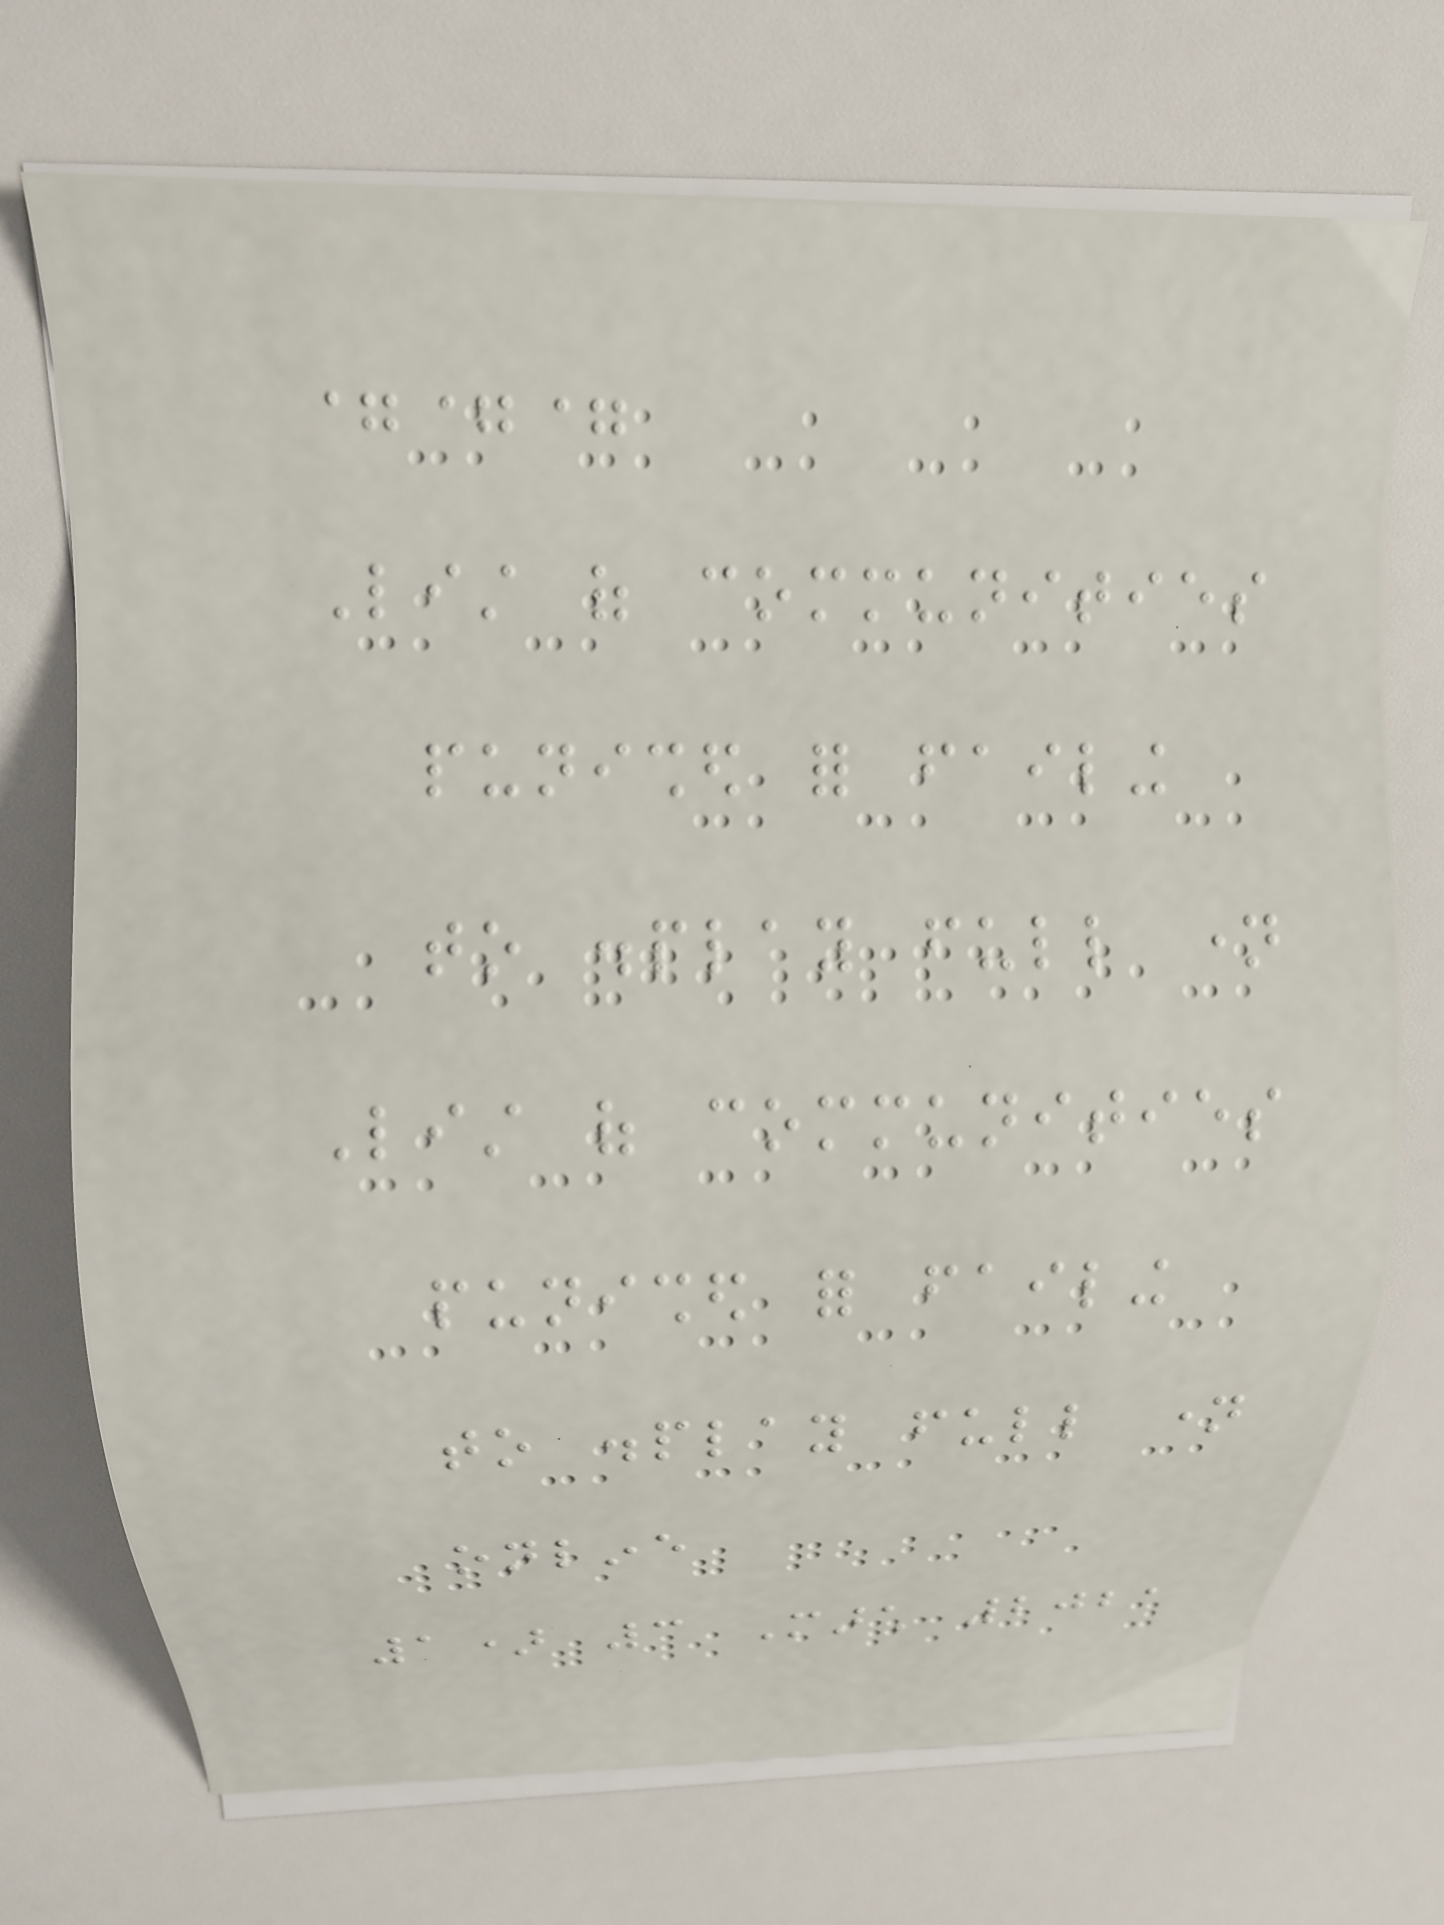===
List of communities
punished for failing
to display full name
List of communities
punished for failing
to display full name
online
1) 3 March 2021
